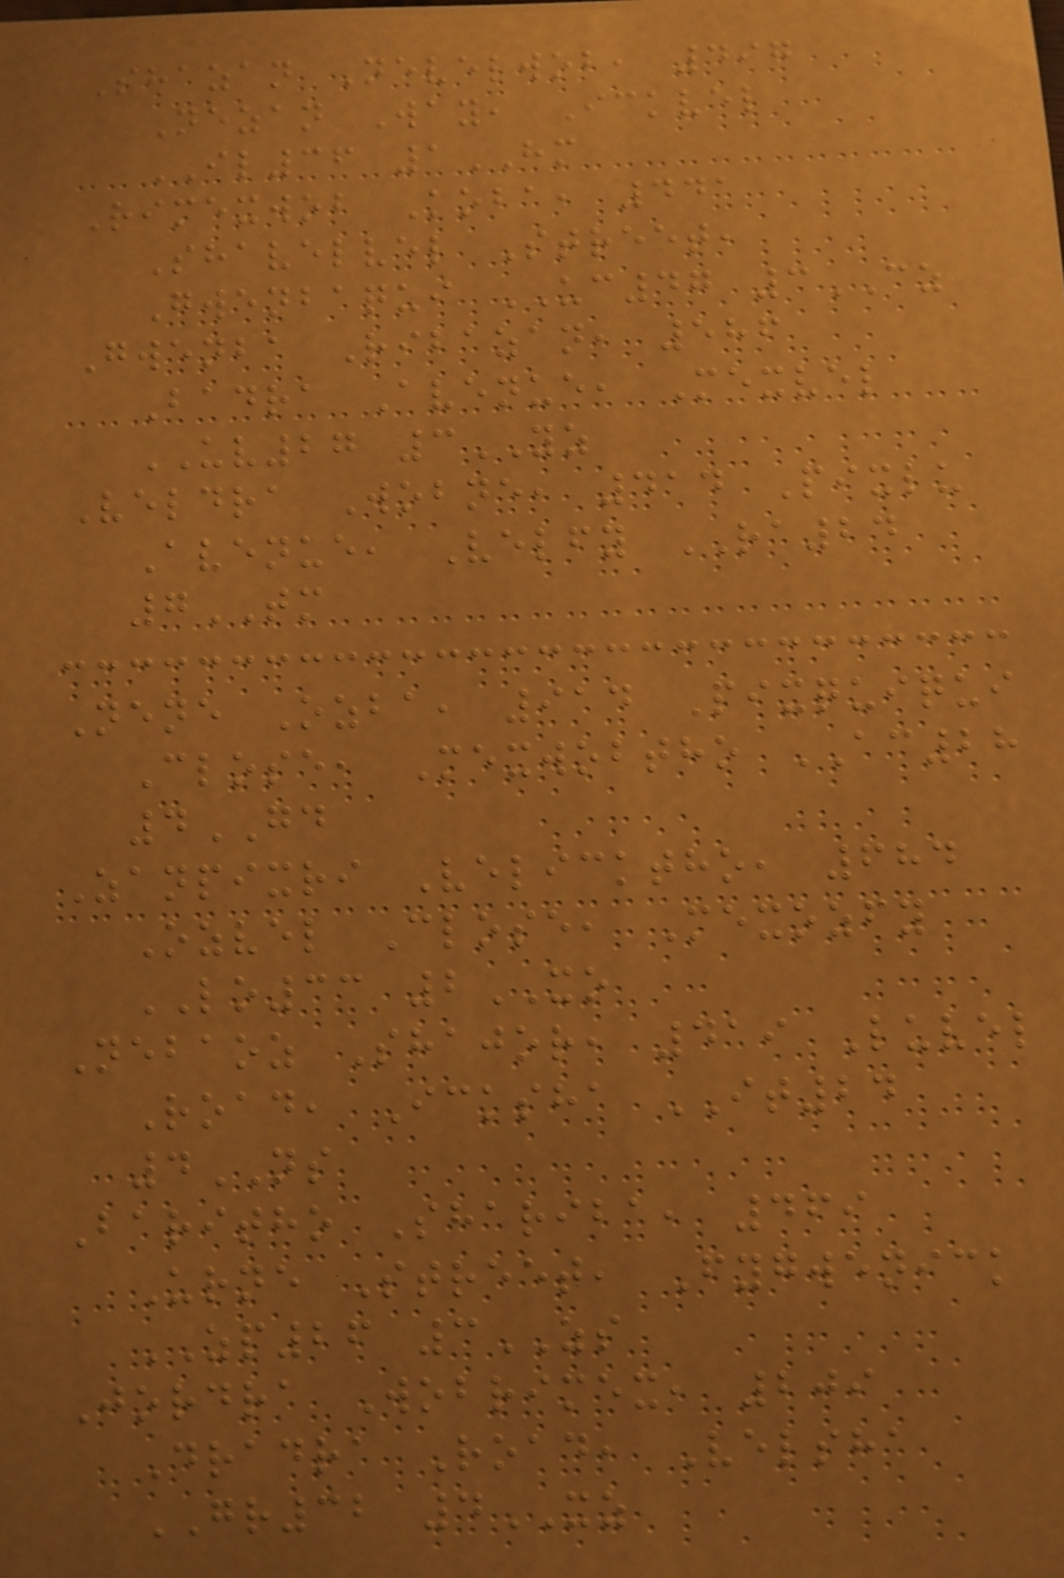Shazan Nevelwob, 497
Nezan Way, Ickvel
IL36 1HM
Rimexwob Koba, 441
Shavelvel Street,
Gwenbaqui UC47 3CZ
Gwenba Ribazan, 586
Badra Avenue, Mexvel
UV27 3YZ
Veldra Wobne, 414 Pixlu
Avenue, Velfy RA24
7TM
Nene Ozba, 914 Pixquiqui
Close, Mexwobtho AC28
4GD
Zanpixri Velicktho, 684
Ozvel Close, Mexozfy
LO33 2XO
Nebaoz Shajor, 419 Luvel
Road, Icksha IT24
4NS
Baritho Shariba, 469
Urne Street, Fygwenick
ZP26 3ZS
Jordra Wobrimex, 209
Dradra Road, Velsha
GR32 4XZ
